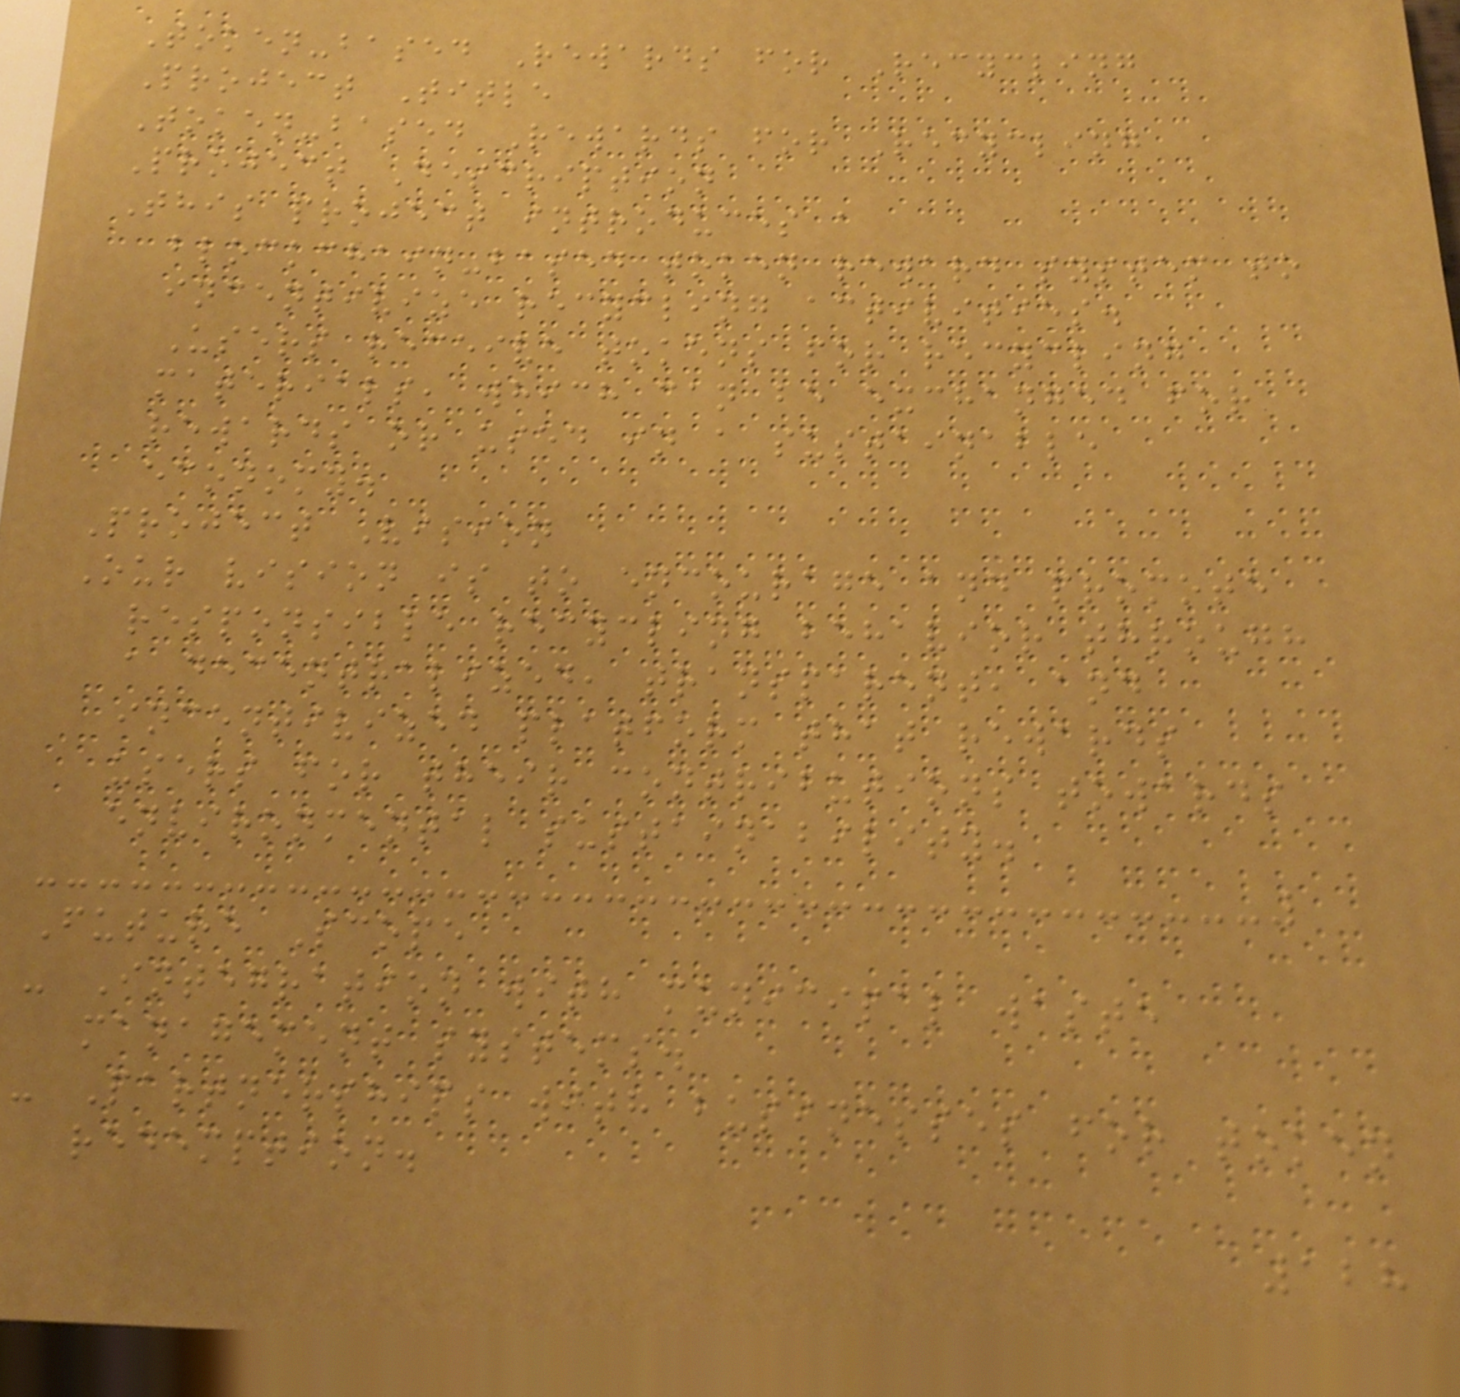Token-based Rewards for Recycling
Project Title
Token-based Rewards for Recycling
Project Description
This project introduces a
blockchain-based token reward system to
incentivize recycling activities.
Users receive tokens for recycling
materials, which can be exchanged for
rewards or used in a sustainable
economy.
Project Vision
Our vision is to encourage and promote
responsible recycling behavior through
a decentralized, transparent, and
incentivized platform that rewards
users for their contributions towards
environmental sustainability.
Future Scope
- Integration with municipal waste
management systems.
- Partnerships with businesses for token
redemption.
128
